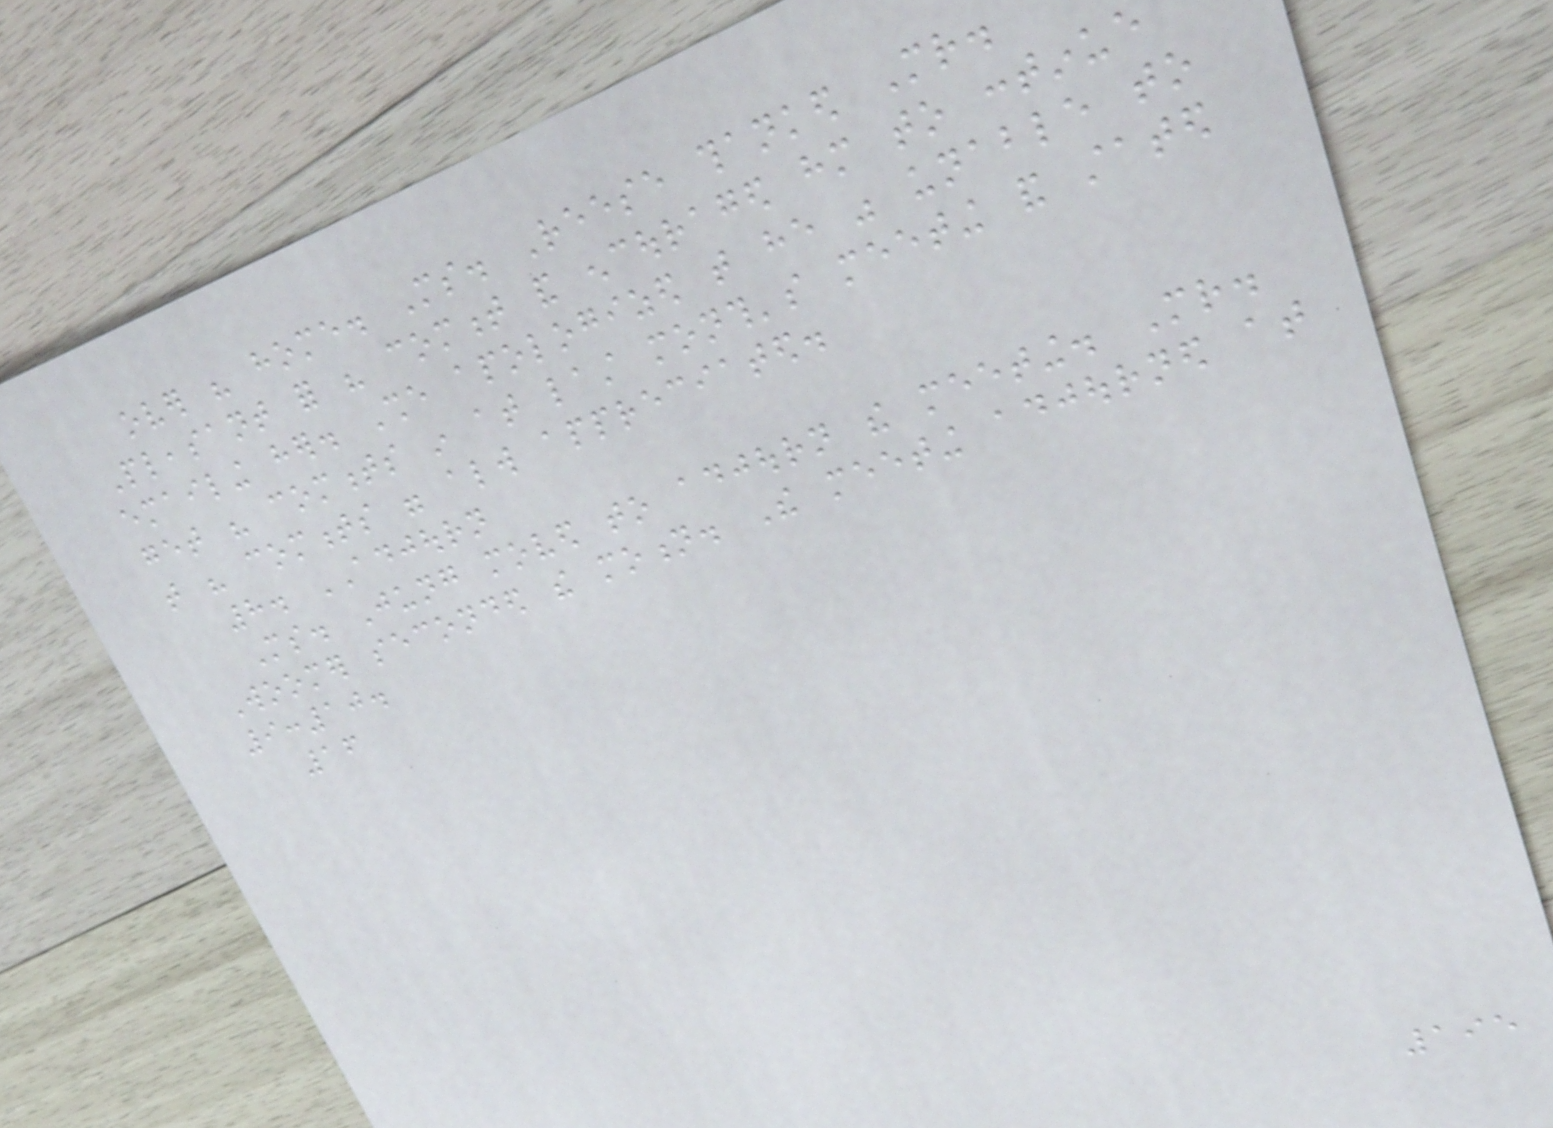over his home. Ms. Reese thanked Mr.
Pleasant for his comment and encouraged him to continue
emailing her. She apologized that he was unable to
get his comments in at last month's meeting and stated
that his comments were always appreciated.
8. ADJOURN
Ms. Jung moved to adjourn the meeting. Mr.
Woomer seconded the motion. The meeting adjourned at
9:10.
16
195
